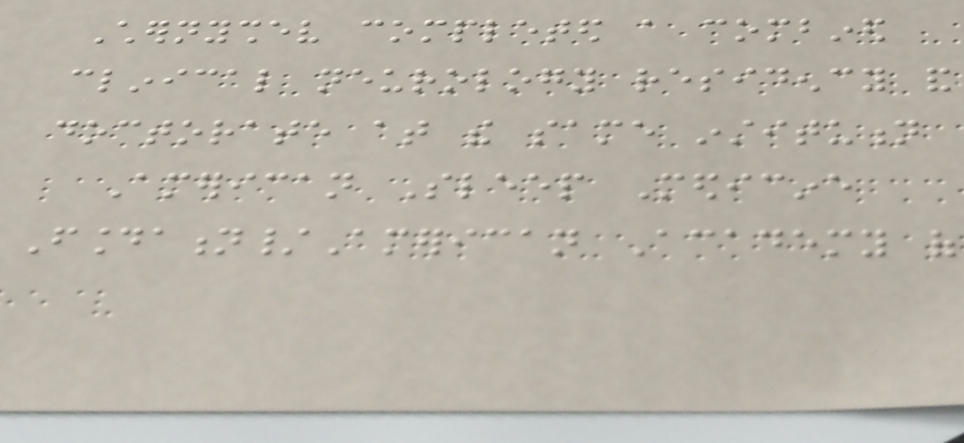Chernyshev completed a combined
clinical neurology residency and
doctorate at the same institution
American Sleep Medicine
Foundation/American Academy of
